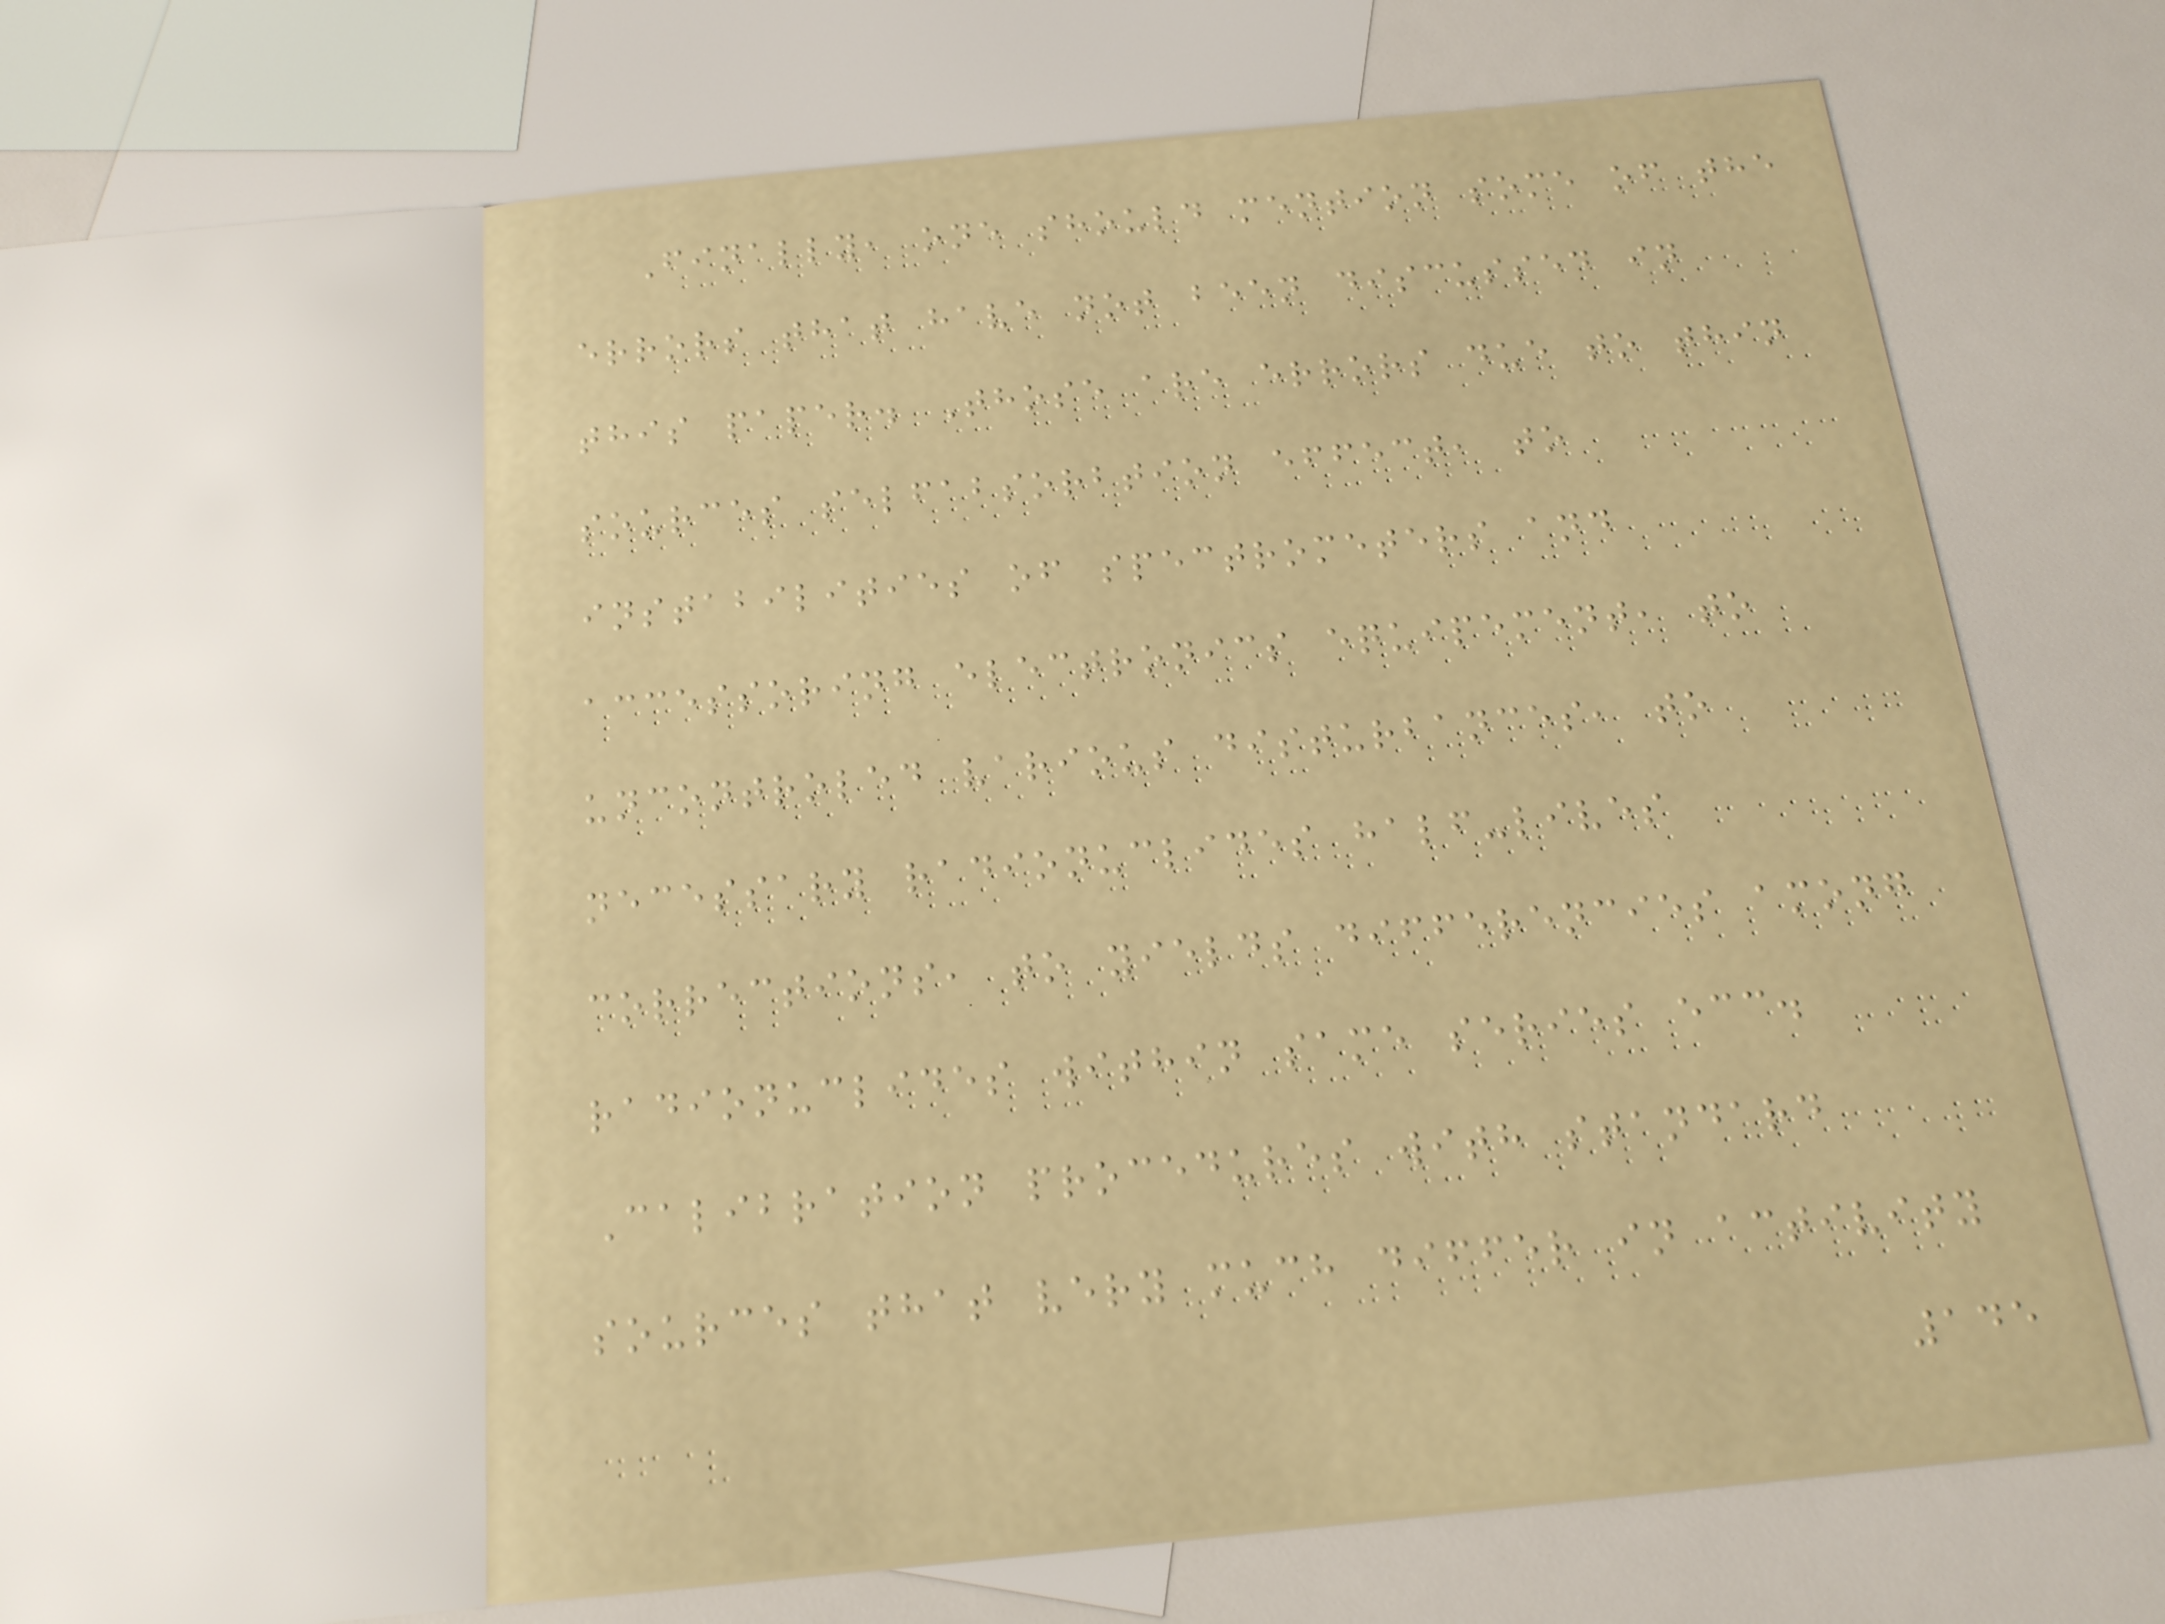Finally, one should mention some of the
errors that have not been discussed in
this paper. Those are errors due to thin
sources selfabsorbtion effect, to
instabilities of spectrometers and
accessoring electronics equipement, to
uncontroled various disturbances, to
necessary radionuclides half-lives
corrections, to yields differencies among
radionuclides within same series ecc.
Calibration procedures with standard
sources that very much differ in activity
145
